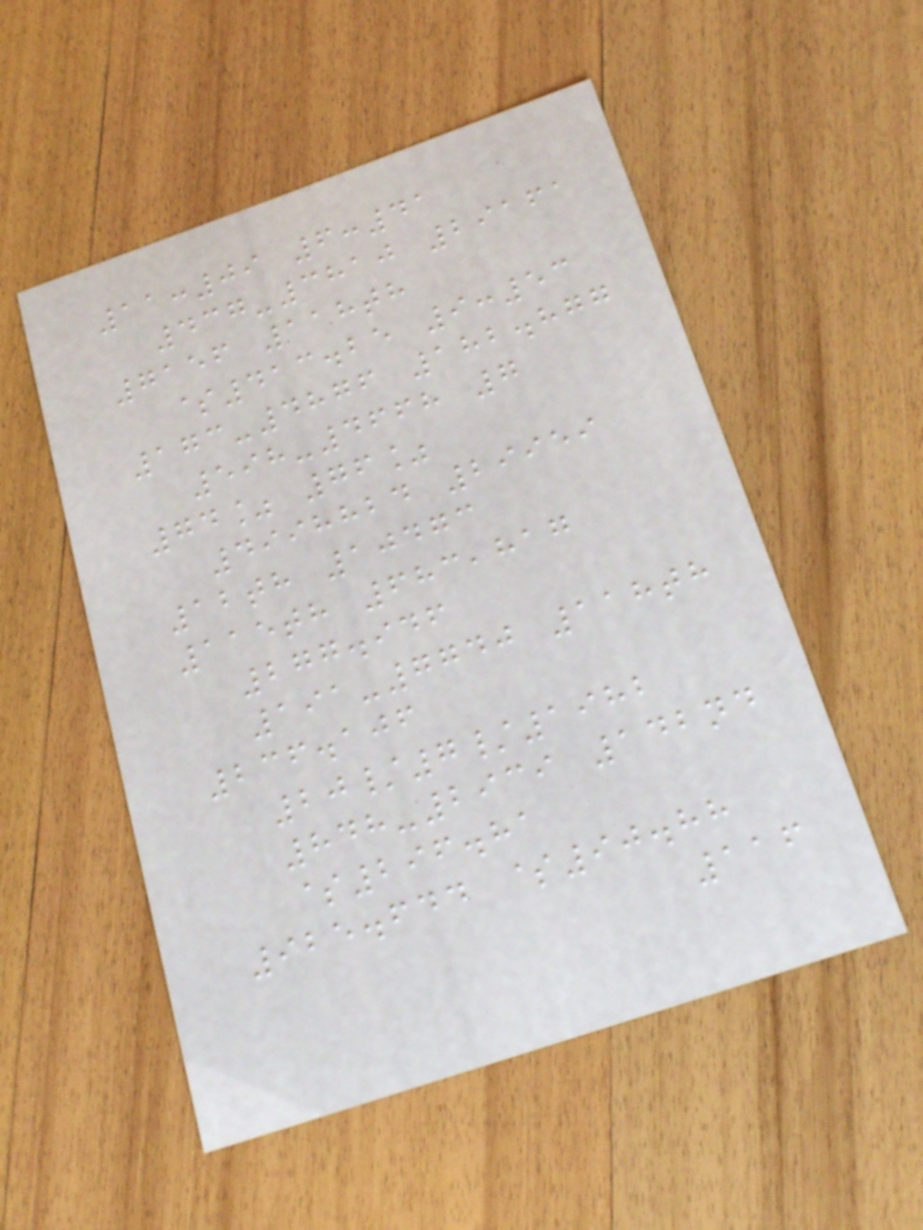11:09 6:41
437-3810 29161
7156 118th
$413.25 9:53
173-4876 182.877
598-4668 7
74% 76%
4998824 29959
12th 10473
115th 683,817
277.946
191-7740 118th
236.106
20/7/1982
848-2939 142nd
$296.81
925.644 $90.88
116
